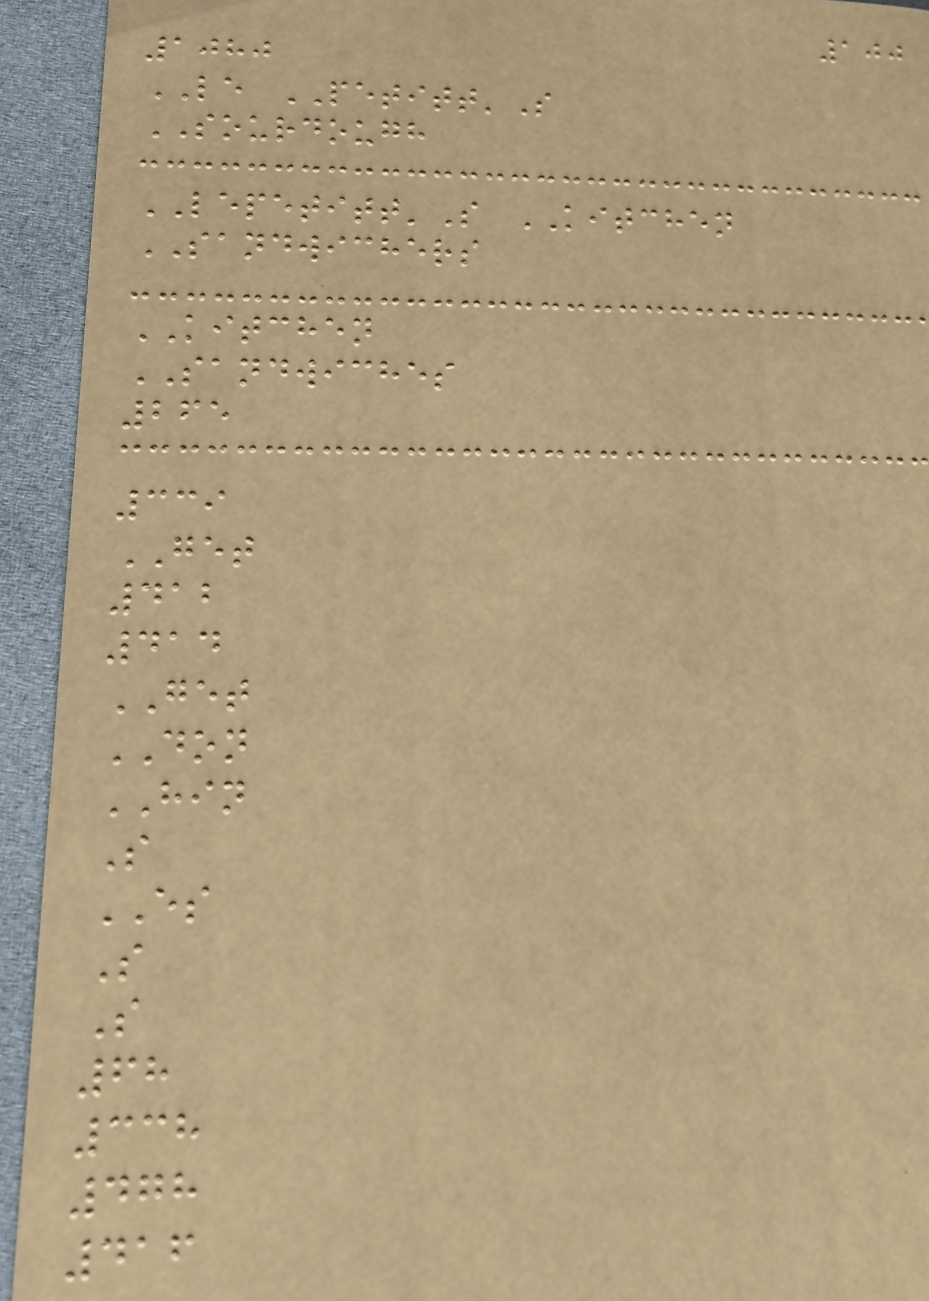100
1080
LE PETITT'S
SOURDOUGH
LEPETITT'S KITCHEN
SANDWICHERS
KITCHEN
SANDWICHES
265
339
GET
412
414
GET
DON
HIN
S
ES
S
S
68
338
478
416
